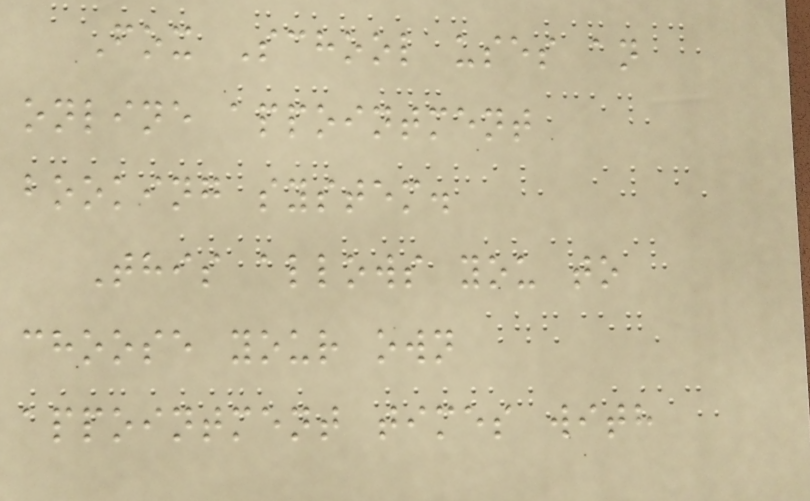Fox School uses an
online appointment
booking system.
This allows you to
choose your own
appointment times with
